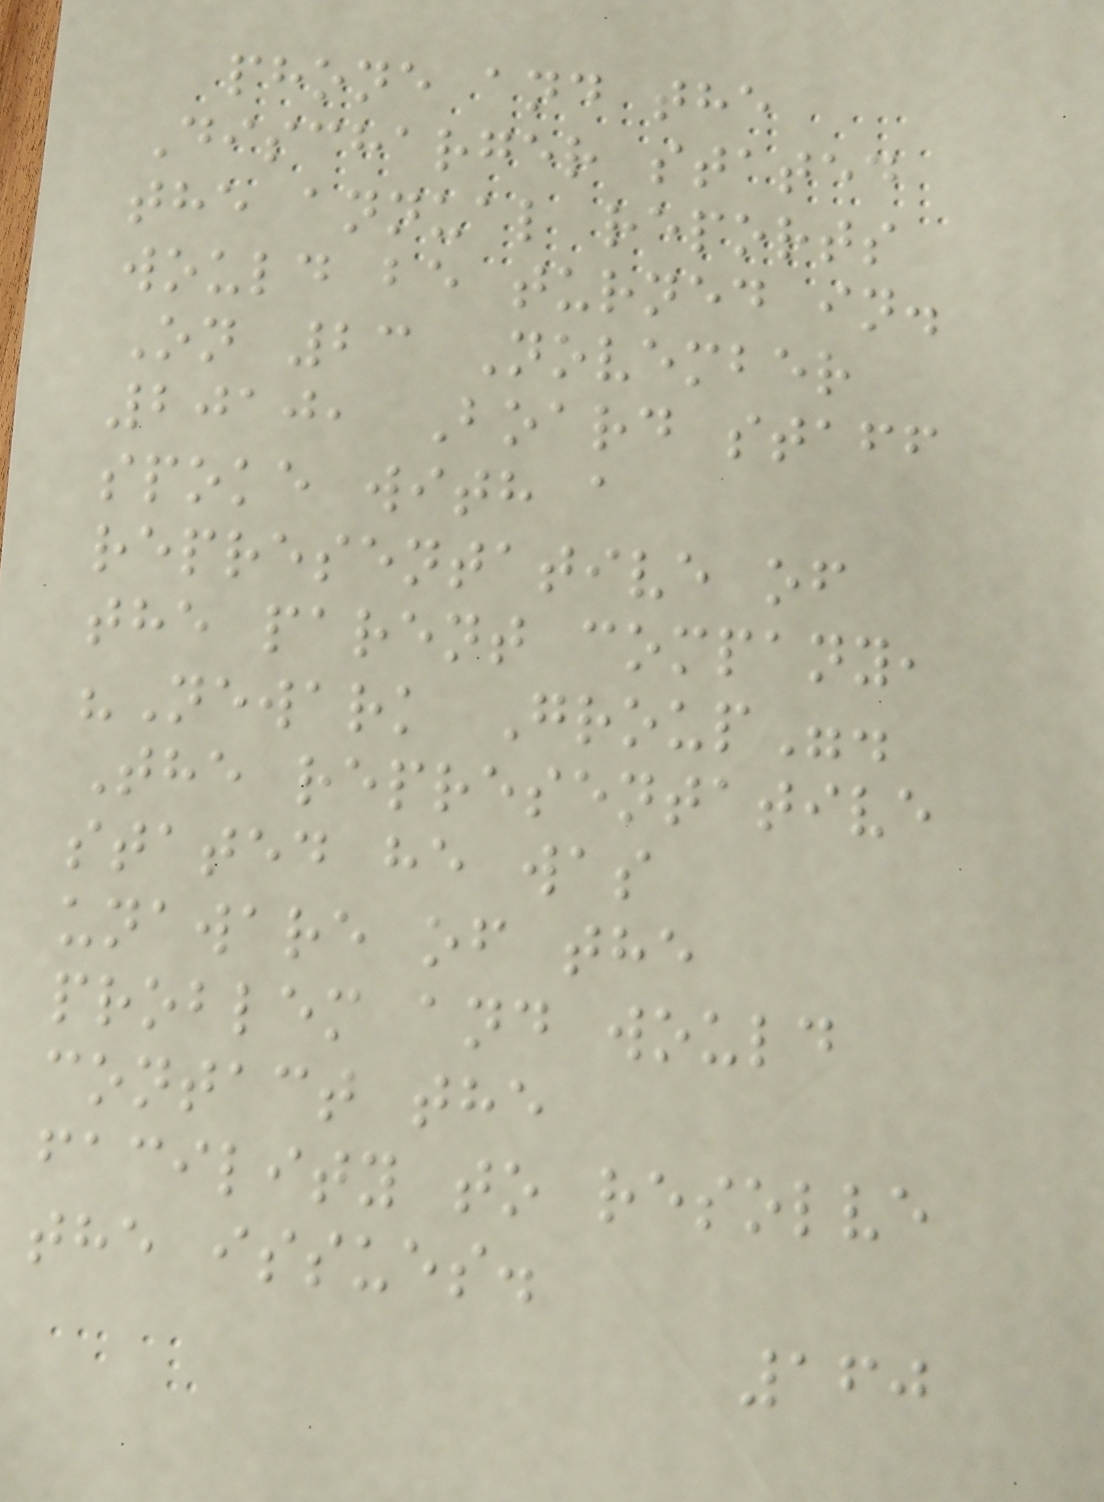phone and the
Discharger stated
the annual reports
would be turned in.
On 23 November
2010, Board staff
spoke with a
representative of
the parent company,
"Newark Group".
The representative
stated he was
unaware of the
problem and would
contact the
facility to resolve
the issues.
160
